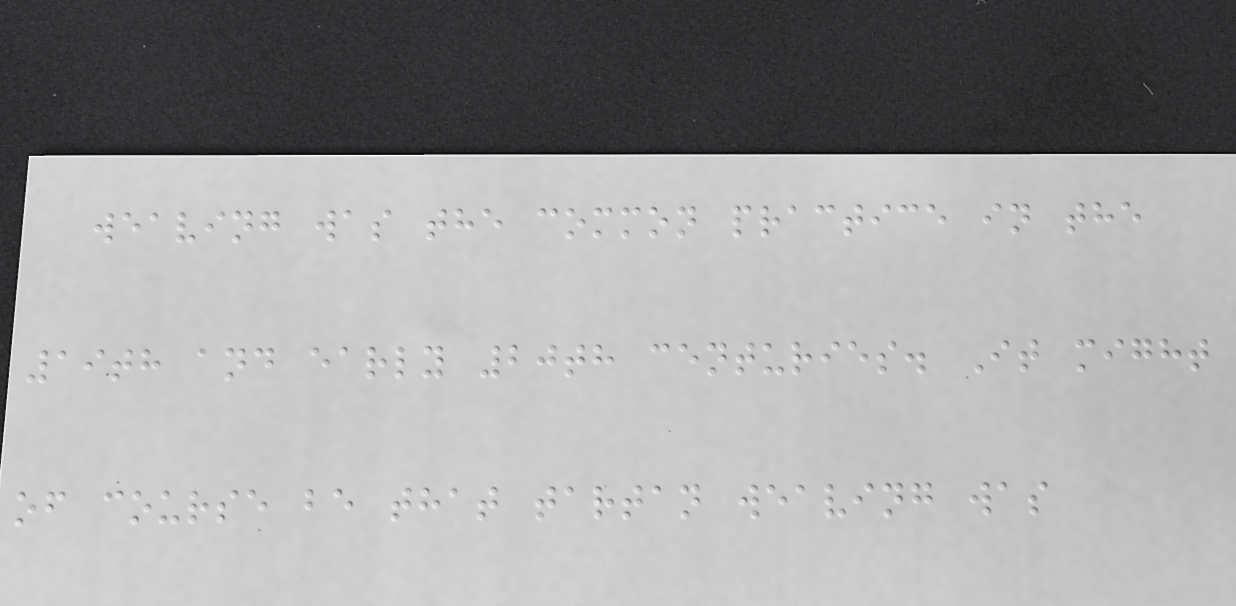weaving was the common practice in the
19th and early 20th centuries. It might
of course be that tartan weaving was
